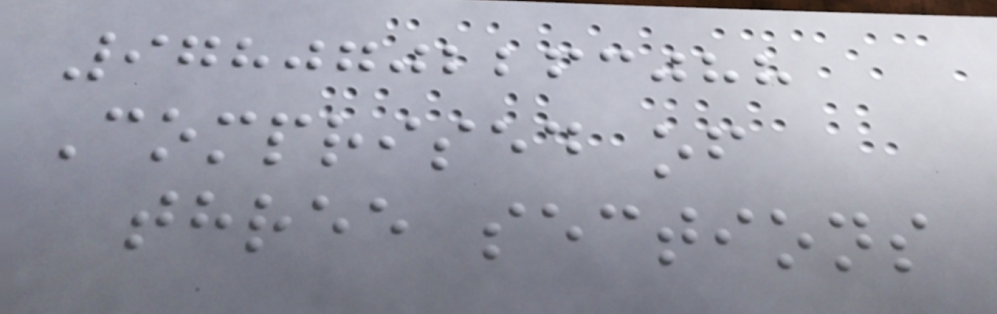9780702263088
Comprised of
three sections
